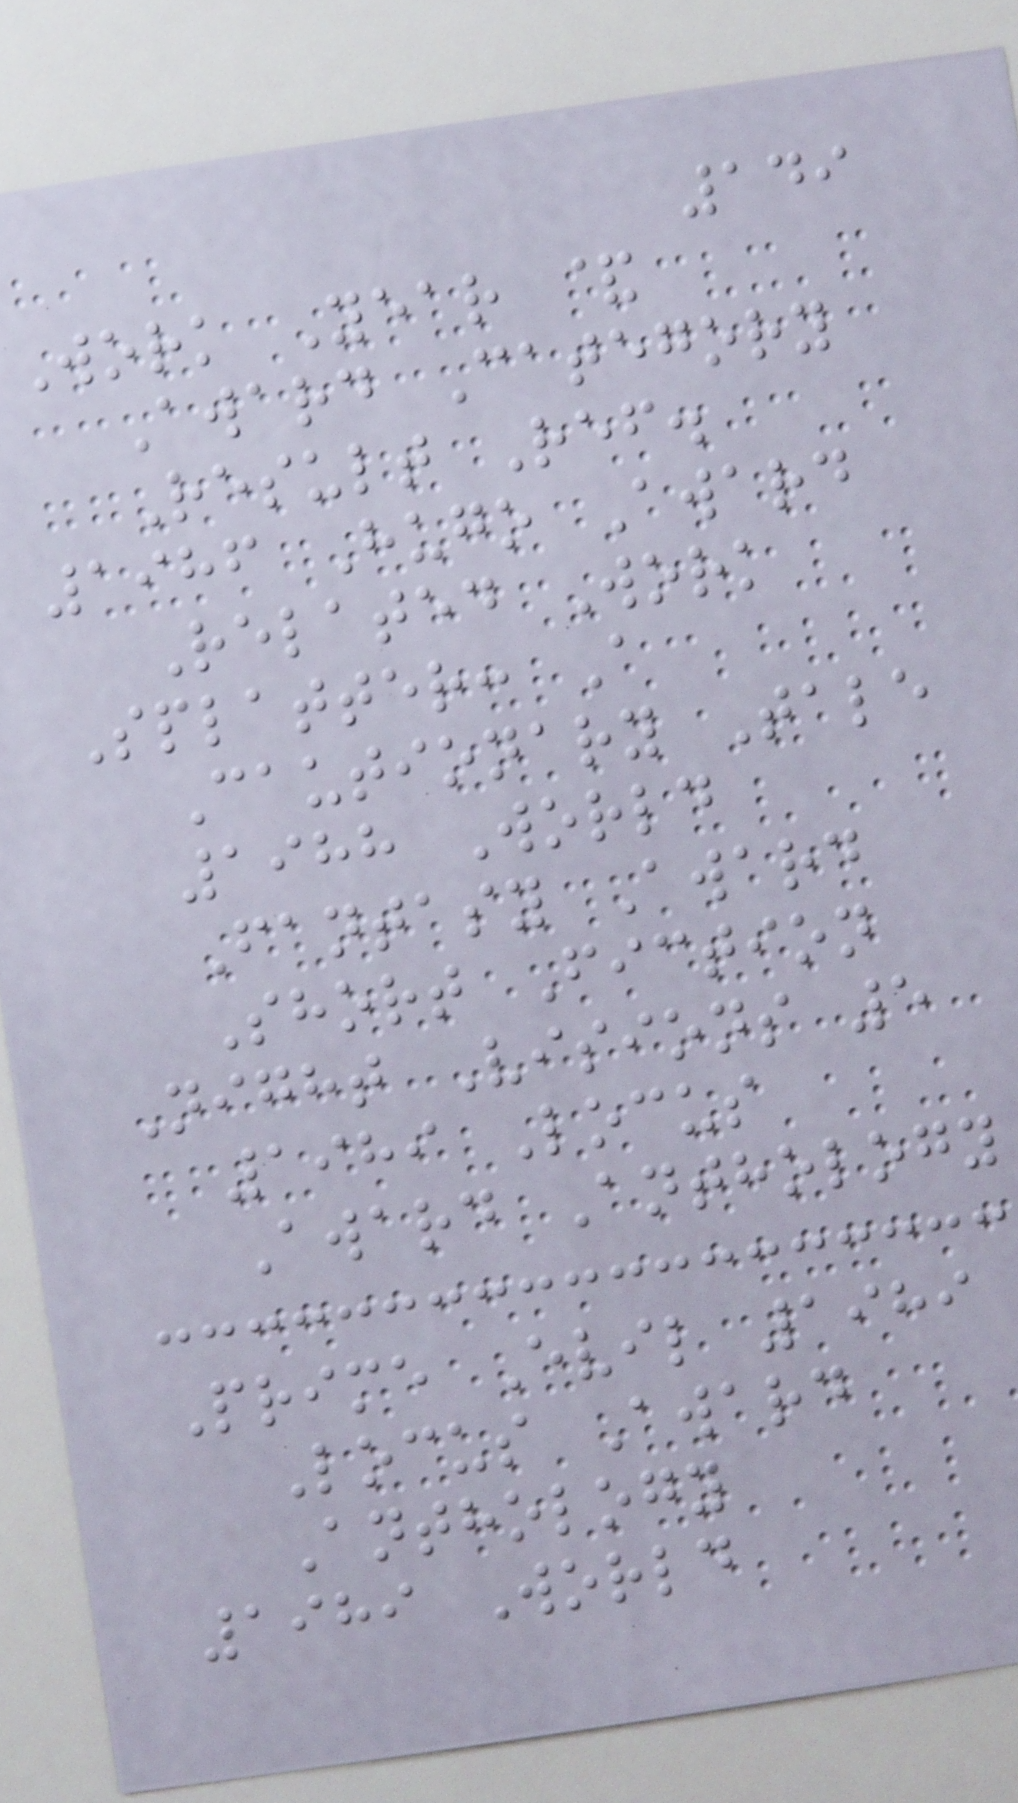149
Work Year &
Award Category
Result Ref.
1986 Hugo Award
Related Work
Splatter: A
Cautionary Tale
1988 World
Fantasy Award
Short Fiction
Night Visions 5
1989 Locus
Award Anthology
Prime Evil 1989
Locus Award
Anthology
1989 World
